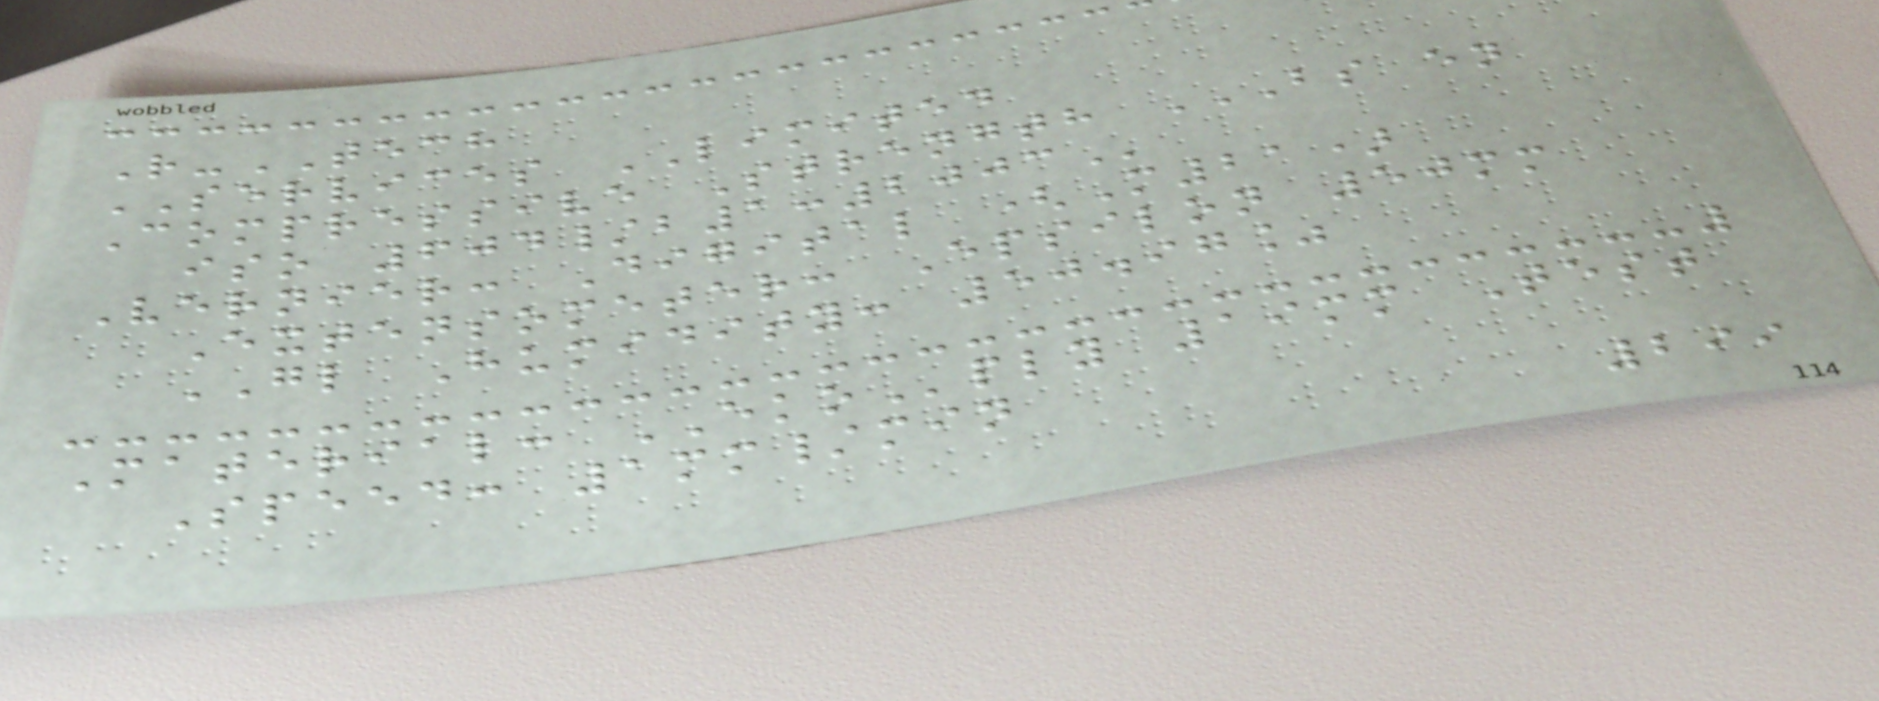R-TECH
SERVICES LIMITED
Compressive Strength BS EN
ISO 604/B1:2003
Vernier: Digital (M21)
Extensometer: Epsilon 50mm
GL Humidity: 50.97%
Material: EKOply 19mm Test
Speed: 1mm/min
299
